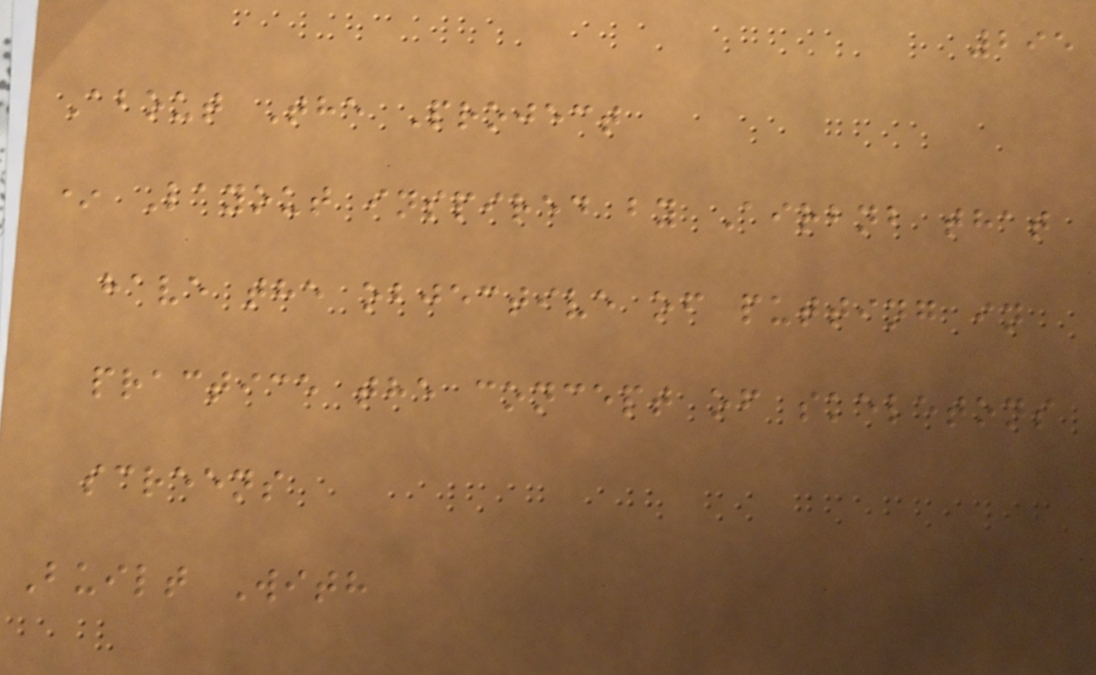295
About The Project
* Layout inspired by Airbnb that
have the objective of putting in
practice the concept of skeletons
screens
Built With
